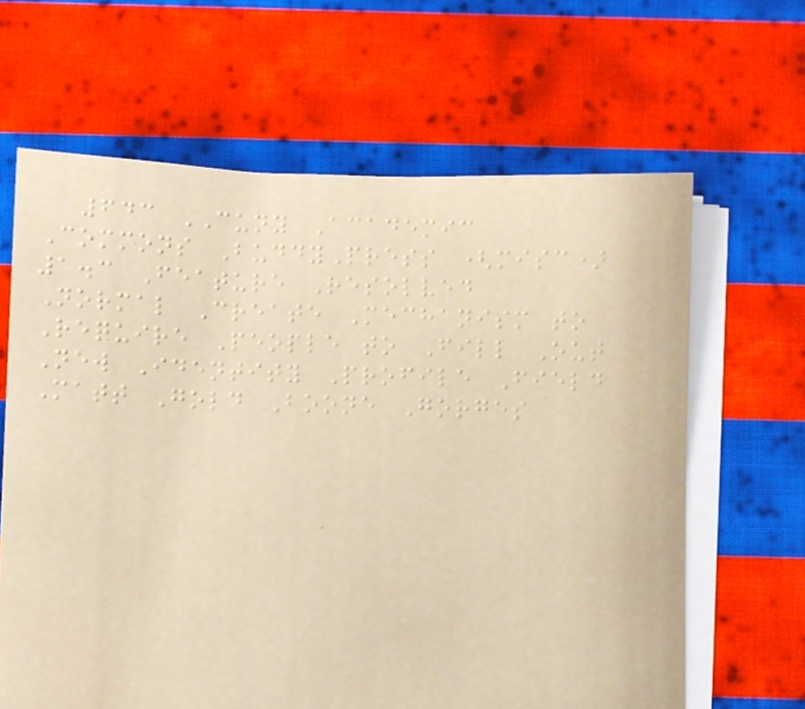643 CUNY Academic
Commons BuddyPress (misc)
1.3 Feature Resolved
Normal Create Mechanism to
Require People to Fill Out
New Identity Profile Field
Matt Gold Boone Gorges
